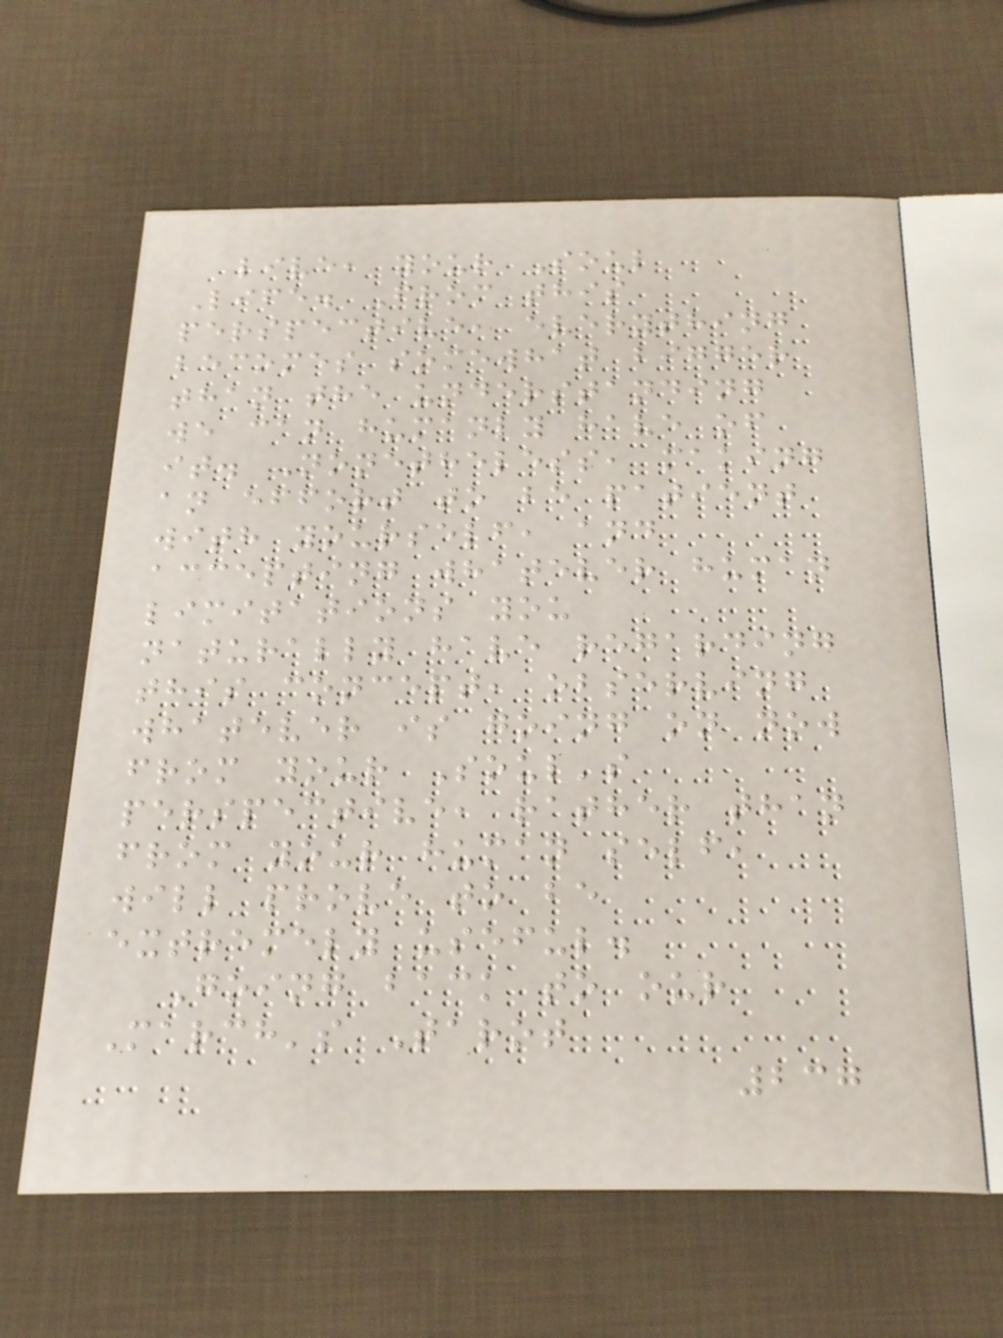live, your Soul
Life. From this
perspective, everything
becomes somewhat bigger
than the understanding
we can humanly have of
it. Nonetheless, making
an effort to be patient
with yourself, and
accepting whatever human
limitations you
naturally have regarding
this concept, observing
whatever is going on now
from your Soul's
perspective, rather than
from your human self,
will prove to be
extremely useful.
Going back to our
March's Tarot
237
